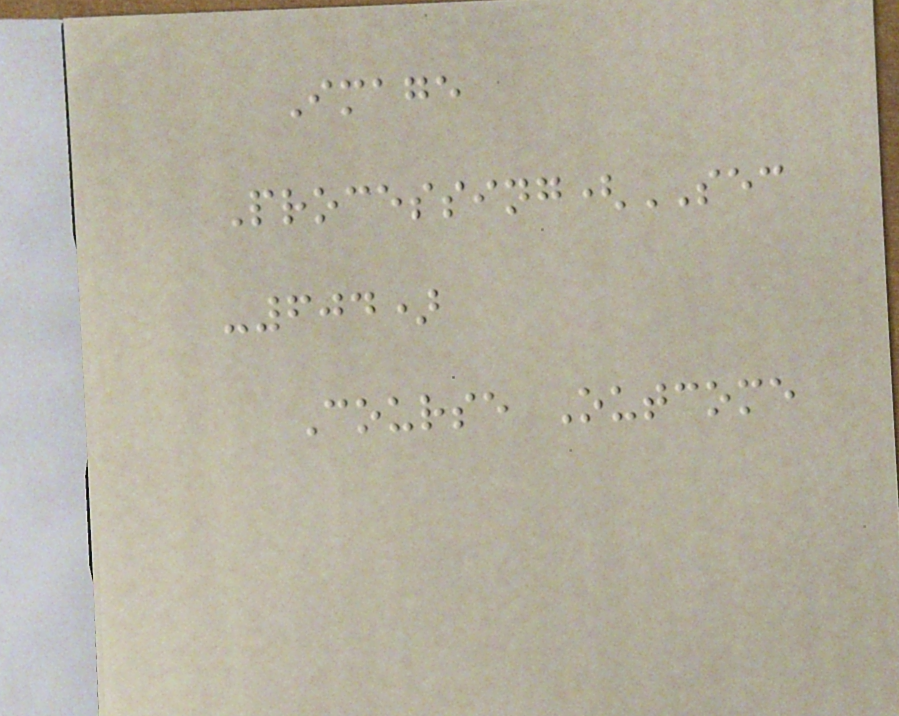Image
Processing(SEC
-604)
Course Outcome
